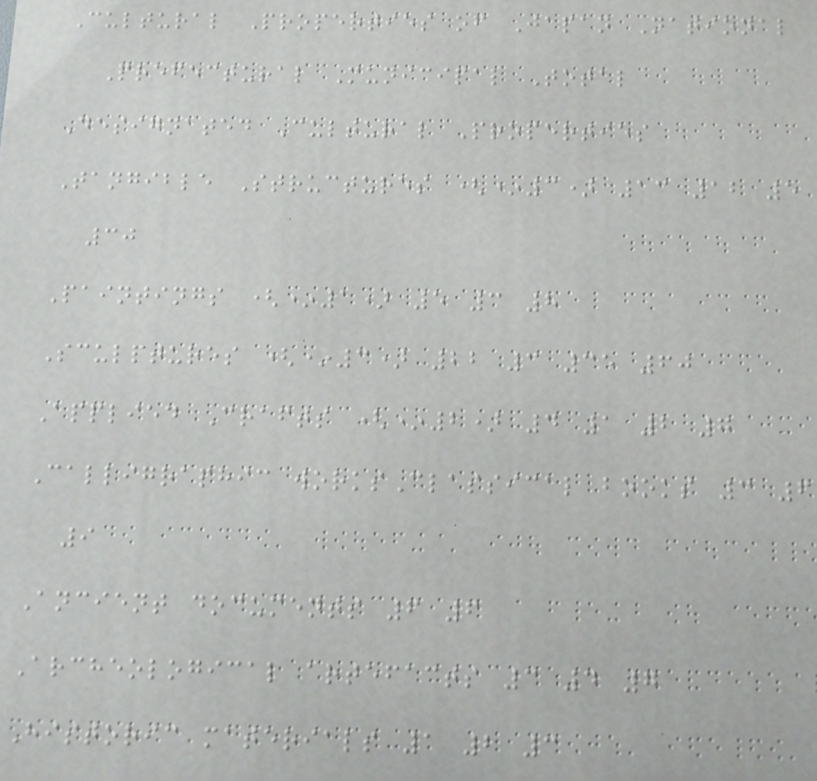Cultural Properties of Japan National
Prefectural Municipal Total
Designated Cultural Properties
Tangible Structures (*3) 13 12 5
30
Paintings (*1) 5 3 8
Sculptures (*3) 22 3 35 60
Applied Crafts (*2) 4 1 2 7
Calligraphic worksClassical books 3 6
9
Ancient documents 6 6
Archeological artefacts 3 4 7
Historic materials 1 2 3
